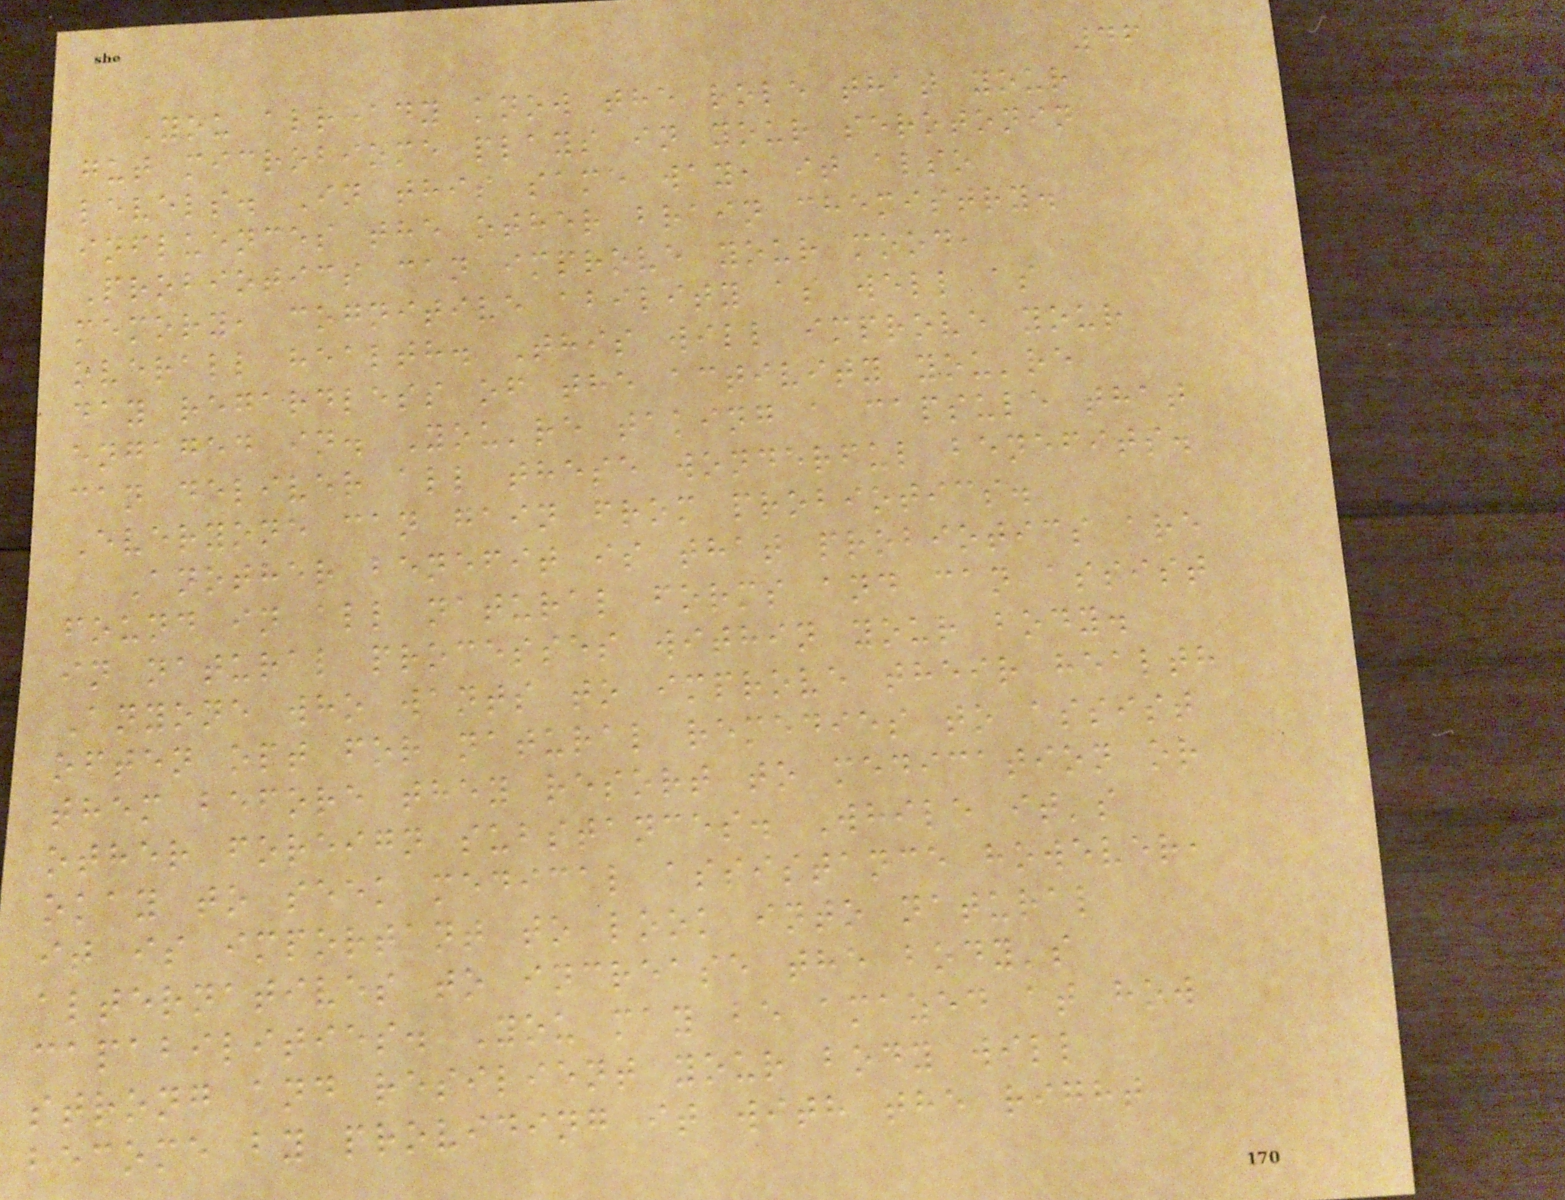46
You already know the role that your
gut microbiome plays in your serotonin
levels. In this same way, it also
influences the other brain chemistry.
Probiotics can improve your mood,
memory, cognitive ability as well as
overall health. This will improve your
day regardless of the activity you're
engaged in. You're taking a capsule that
can deliver all these wonderful benefits.
Everyone can gain from probiotics.
Another benefit is that probiotics are
found in all natural forms and can assist
in natural processes within your body.
Anyone who wants to improve their health
often opt for natural remedies to assist
them before they resort to medication or
other foreign substances. While it's
okay to seek medical assistance however,
it is important to look into natural
alternatives to increase the body's
capabilities. You may be amazed at how
strong and resilient your body will
become by providing it with the right
